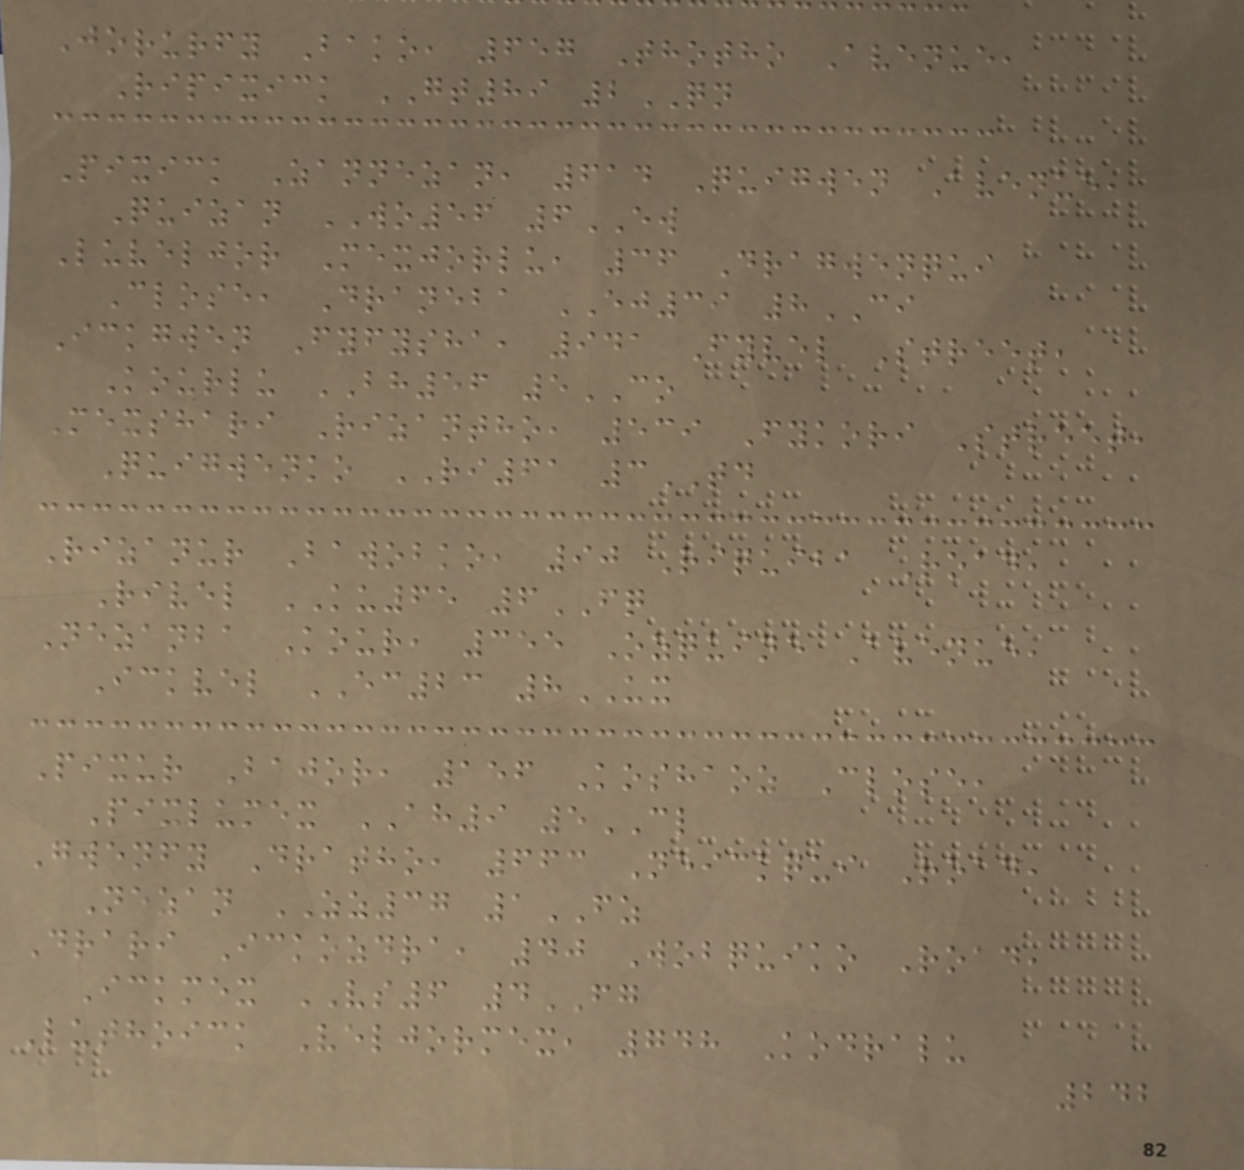Jorurfy Bako, 657 Thotho Avenue,
Ripixick GT89 2QN
Pixick Zannezan, 614 Quigwen Avenue,
Quizan WO56 6EW
Luveljor Mexjorlu, 36 Dragwenqui
Close, Draneba EJ39 8CI
Ickgwen Fyfysha, 941 Fyvel Street,
Kourlu BH56 5CO
Mexshari Rizantho, 539 Fykori Street,
Quigwenko RI61 3TD
Rizanur Bawobko, 90 Riquiba Road,
Rivel KU65 6FQ
Nezanba Kour, 355 Ozquine Avenue,
Ickvel EC23 8UX
Pixur Bajor, 156 Koshaoz Close,
Pixlumex AH9 5CL
Gwenfy Dratho, 663 Neickqui Road,
Nezan ZZ37 1FZ
Drari Ickozdra, 40 Wobquiko Road,
Ickmex VS6 4FG
Luthoick Veljormex, 748 Kodralu
242
